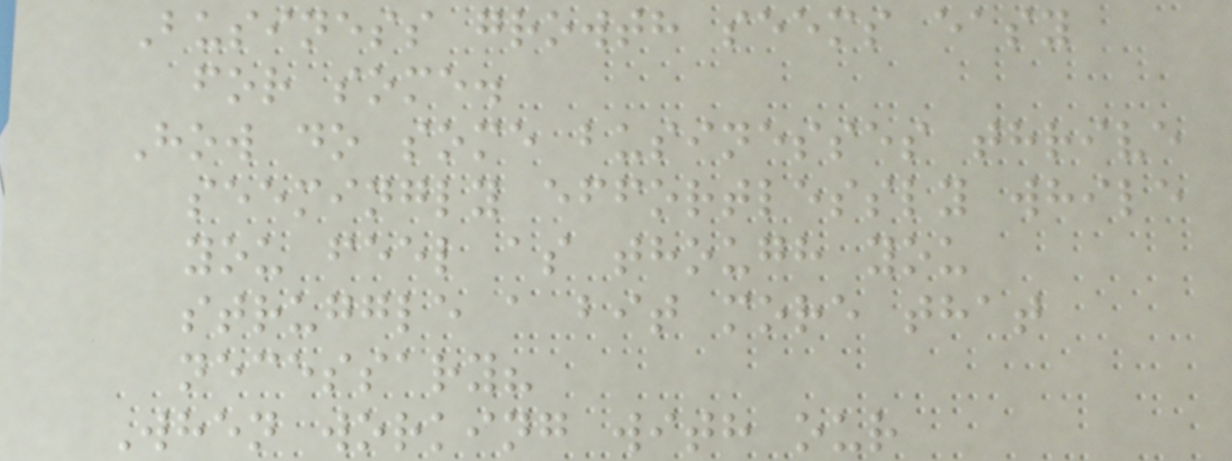Business growth seems easy
for some.
How do some businesses thrive
seemingly effortlessly while
you feel as though you
struggle a bit more that
necessary?
When working with our
